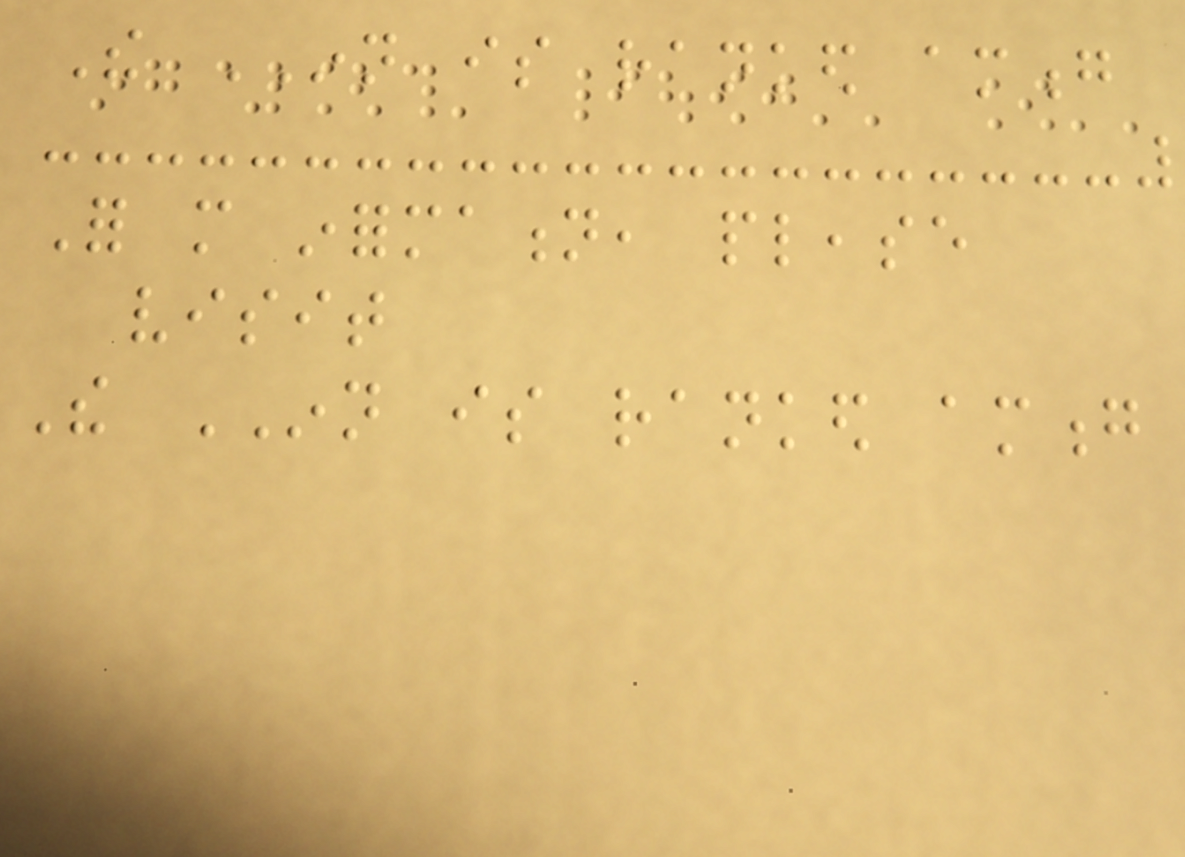The INN is ranked among
For more information, please
visit
The INN is ranked among
